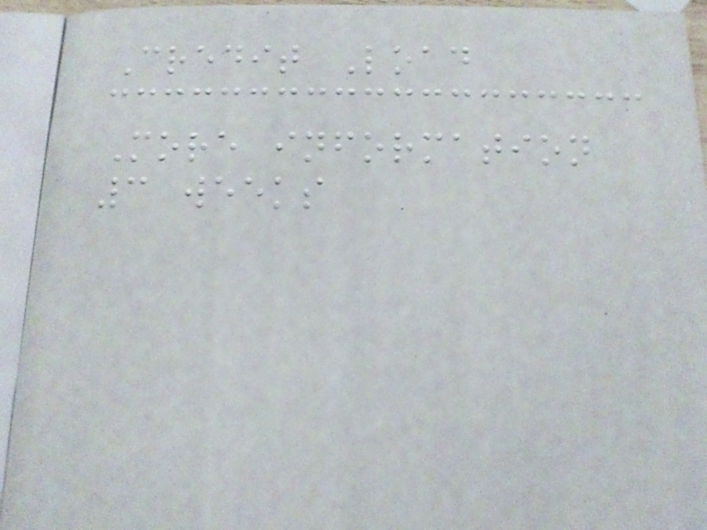Credit Load
More information
3 weeks
